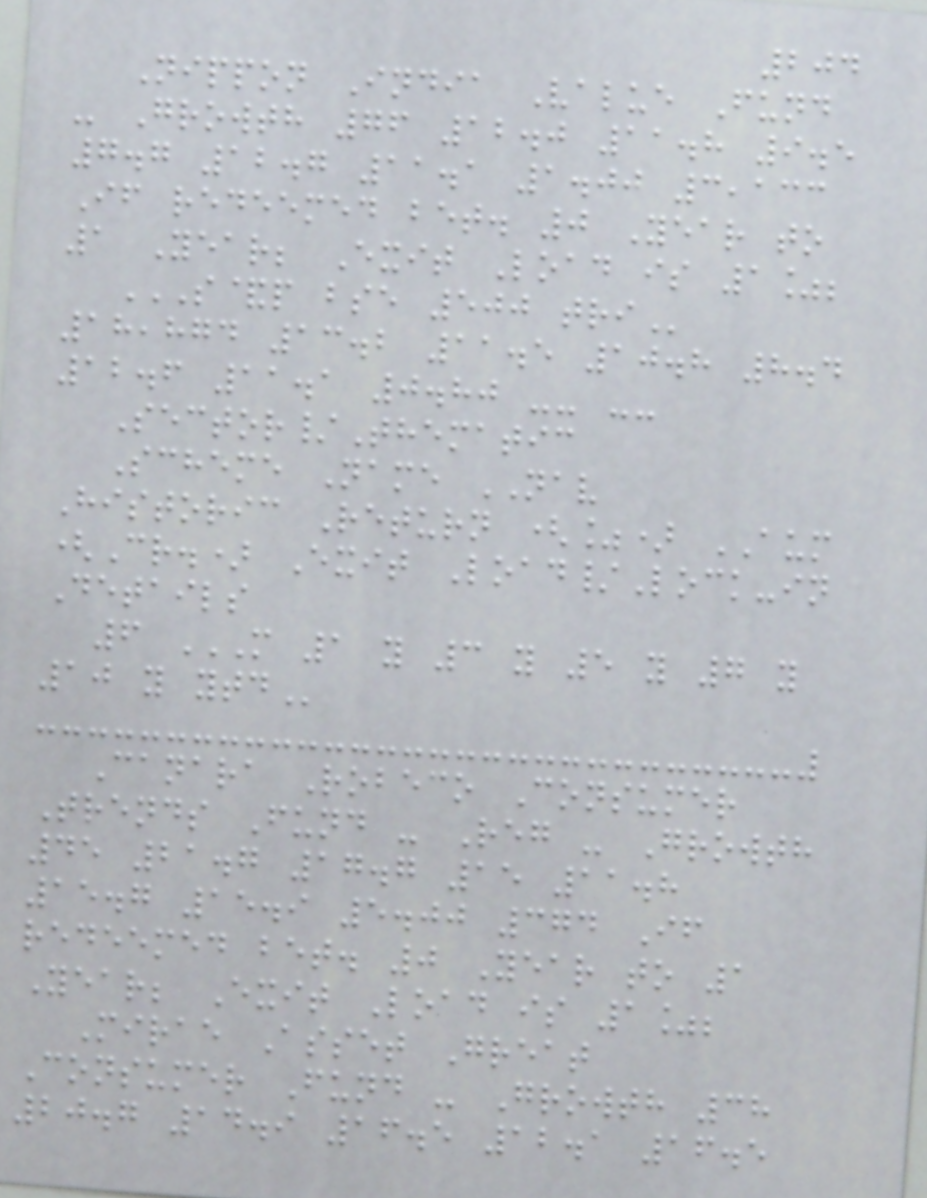204
Nippon India Value Fund
- Growth 76 12.0 11.8 9.5
7.7 12.7 11.1 1.00 3,133
If redeemed bet. 0 Year to
1 Year; Exit Load is 1%;
S&P BSE 500 TRI
18,874 13.2 11.5 10.8 8.4
12.6 11.1 0.80 -- --
Sector/Thematic
Scheme Name NAV
Historic Return (%) AUM
(Cr.) Exit Load/Lock-in
Details
6 M 1 Y 3 Y 5 Y 7 Y
10 Y YTD
Canara Robeco Consumer
Trends Fund - Reg - Growth
45 21.7 17.7 15 11.8
15.7 15.9 5.00 374 If
redeemed bet. 0 Year to 1
Year; Exit Load is 1%;
Mirae Asset Great
Consumer Fund - Growth 38
20.7 14.9 16.5 12.1 16.5
